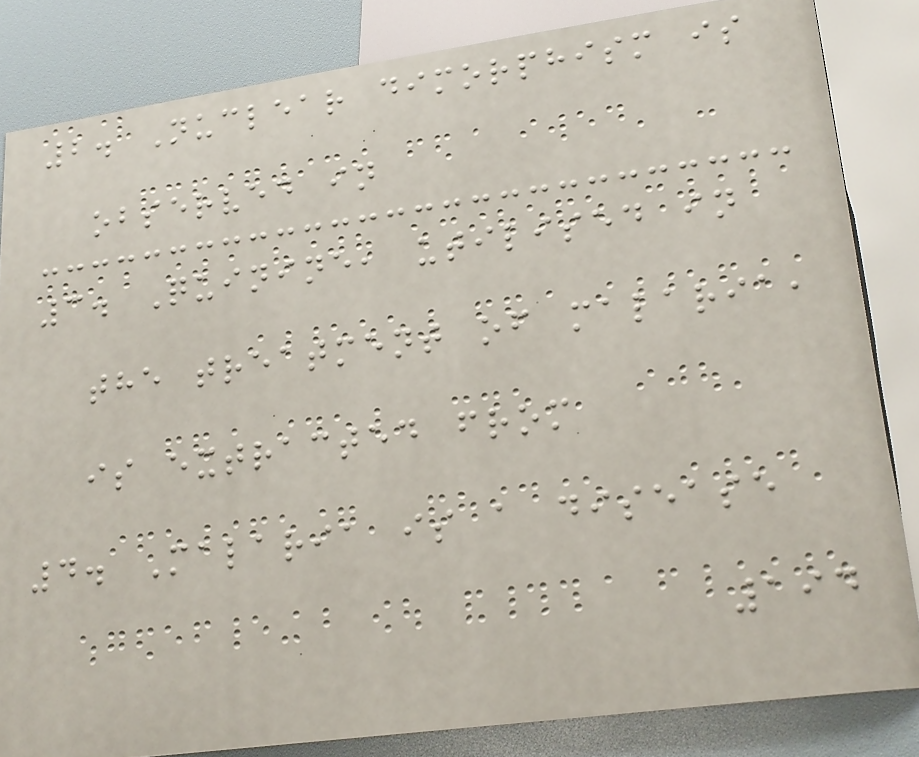2. Nuclear dimorphism is
observed in
3. Quinine, utilised in
the treatment of malaria,
is extracted from
4. Malaria is a disease
194
